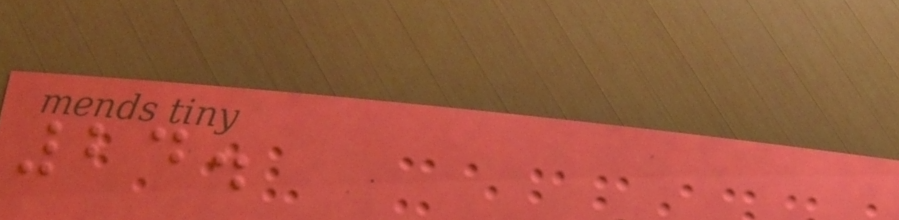24.
